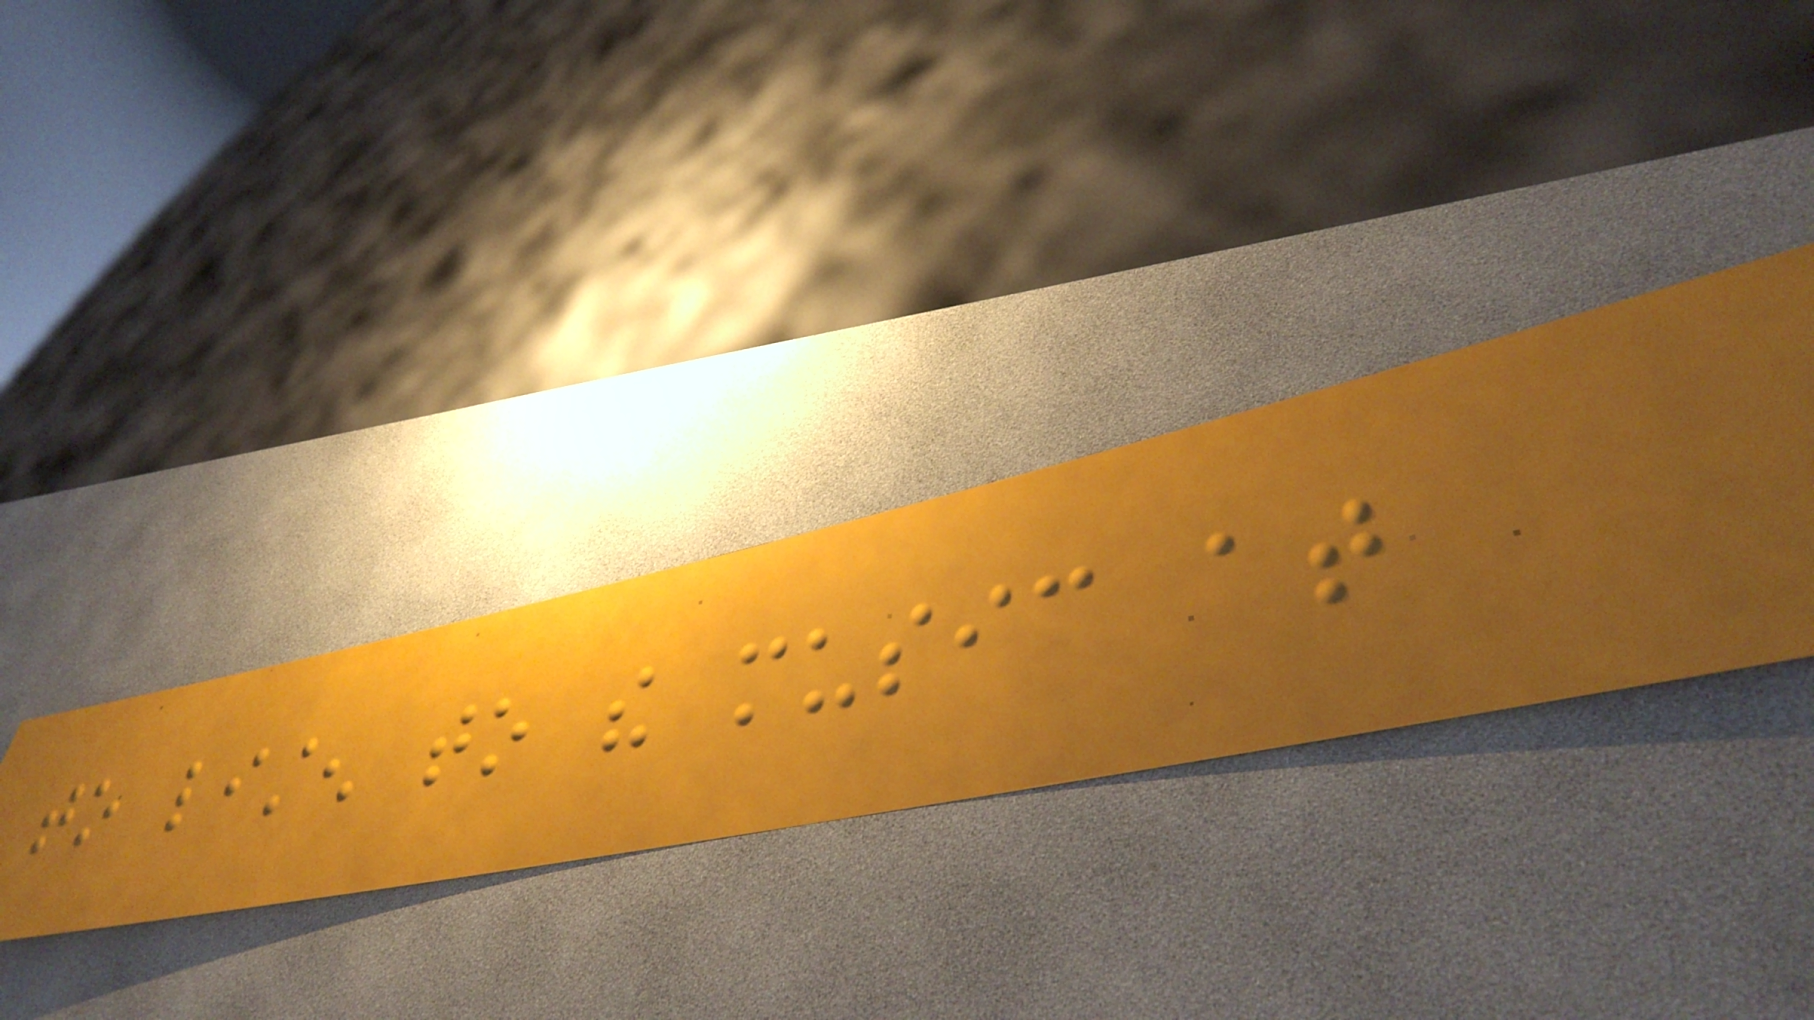to listen to the music at
